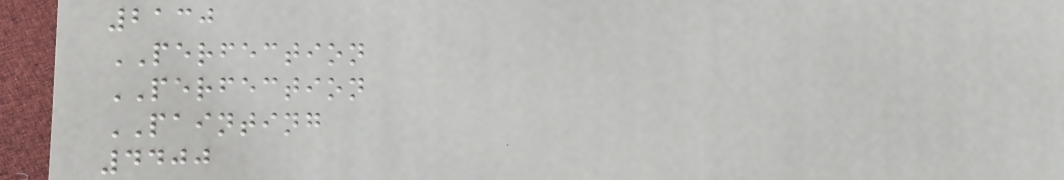2130
PERFECTION
PERFECTION
PAINTING
4400
